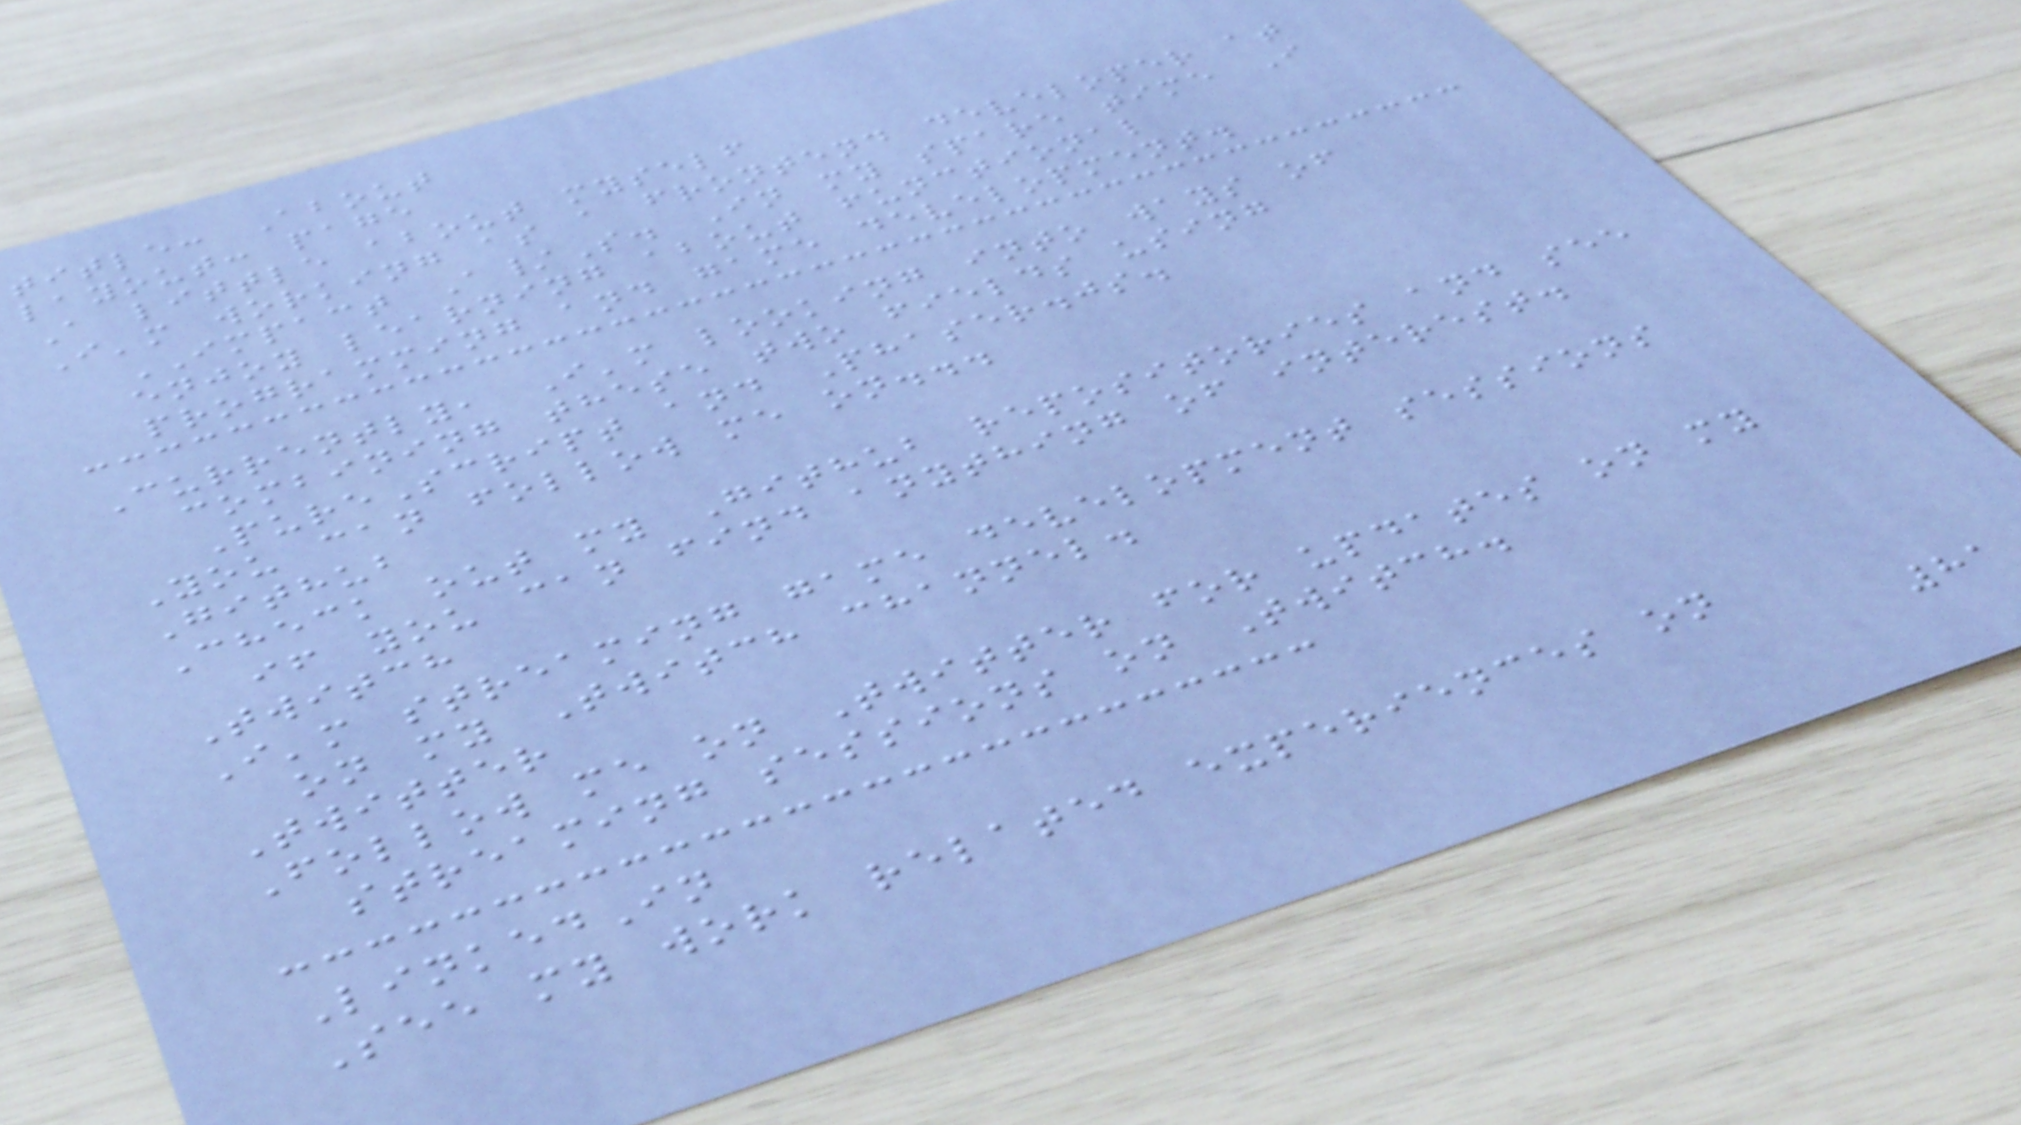title: About
layout: page
A little about myself
I'm working as a frontend developer at
IMPACT A/S. In my spare time I
enjoy learning about functional
programming and game development.
Currently, I'm looking into ways of
combining these two fields using
PureScript and Phaser.js.
You can follow me on...
Github
Check out my Github repositories and see
if you can find anything of interest.
Twitch
I'm streaming game development sessions
on my Twitch channel.
Twitter
Follow me on Twitter for updates on my
streaming sessions on Twitch.
LinkedIn
See my work related experiences on
81
